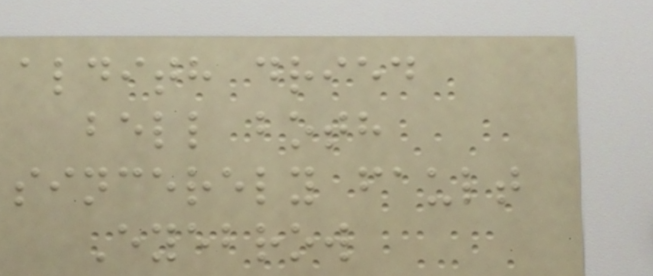aldith dried
bell both
sincerely fault
Eyebrow
